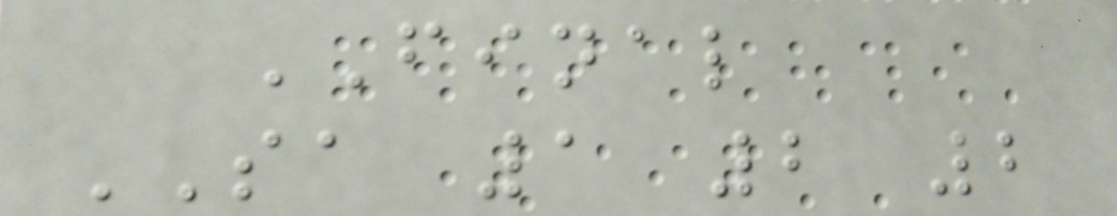FINAL
SA 1 2 2
